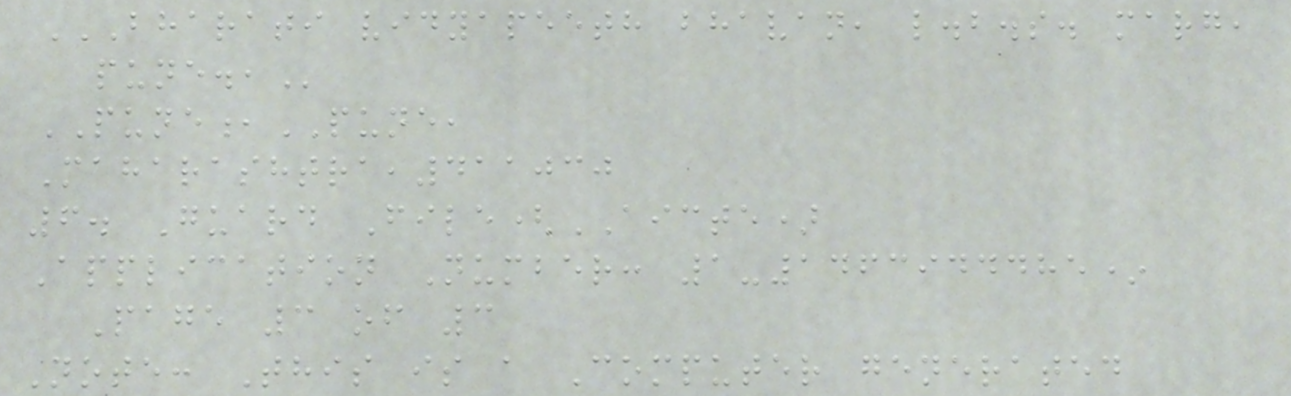BHARATI VIDYAPEETH BHAVAN, L.B.S. MARG,
PUNE.,
PUNE,PUNE,
Maharashtra,411030
6. Guard File(AICTE)
Application Number: 1-1463944485*
Page 3 of 3
Note: This is a Computer generated
